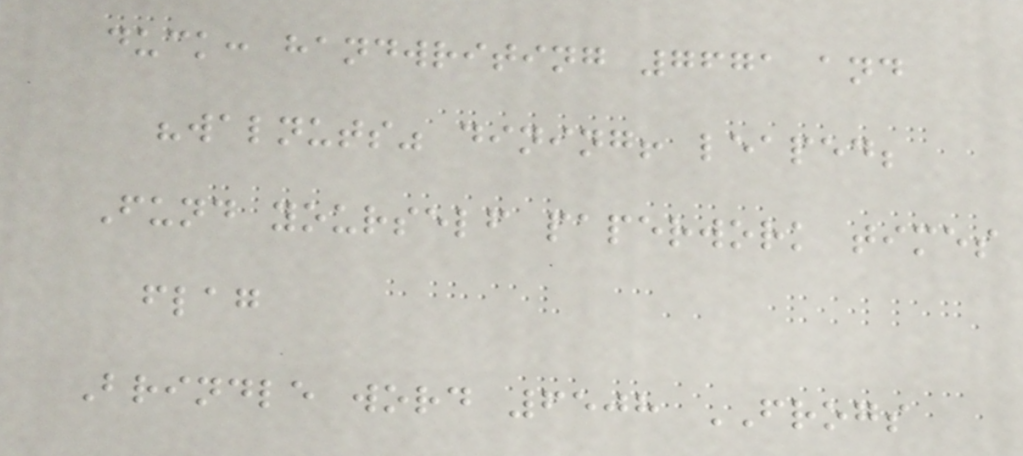duck: handwriting 7671 and
"walnuts" dining! leaped;
Fund yourself paperwork times
flag
Brindle word 6508 FROGS
